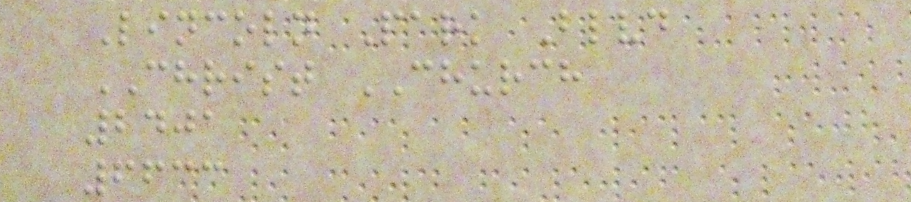Lincoln Park Blvd
CHRIST CHURCH
2401
6633
